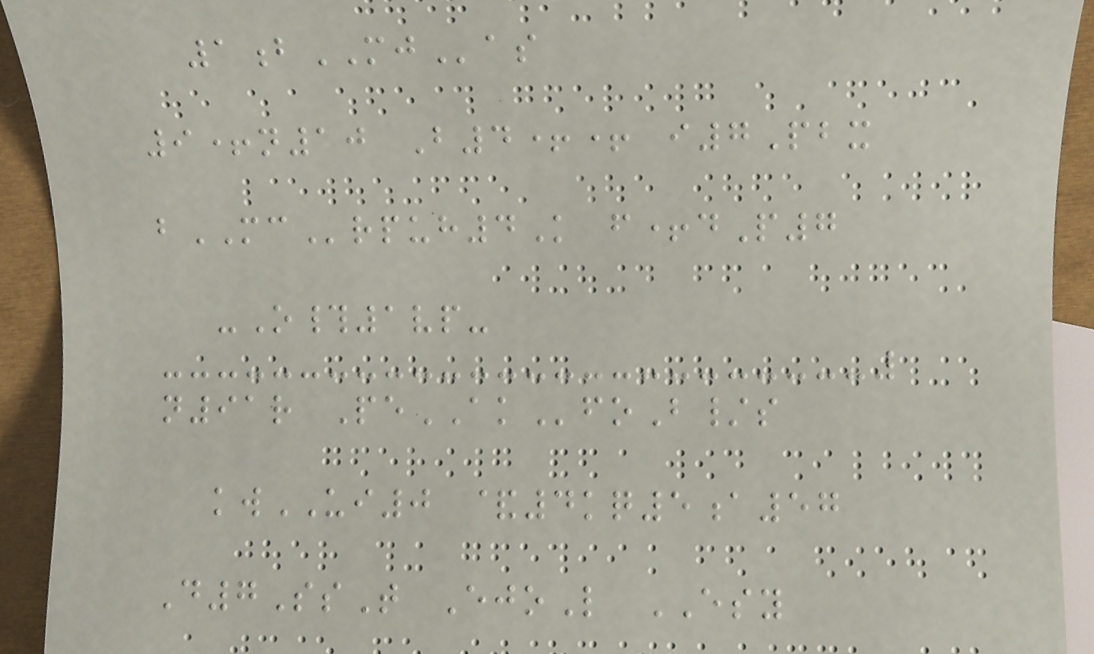1bMJas
9+n10 B4++ i7Pbx
bMCrpuh4K f+dP7
-O#1vp-
n91r PeAKfoB/s
kwUI0 &4kq5a57
D7SsT EjoL ESY
